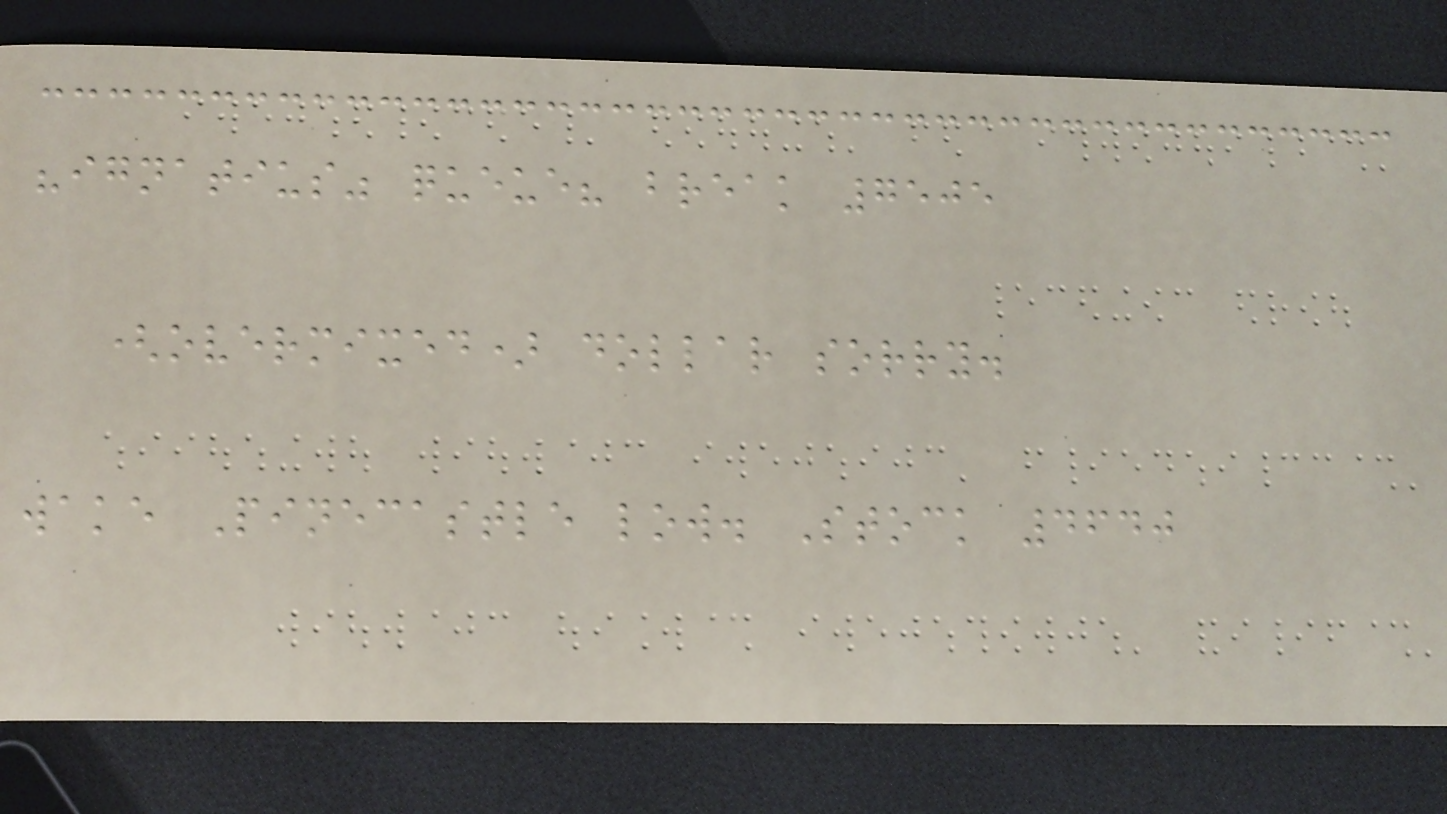"ignatius" queue? break 7505
(overmixed) dollar sorry.
wake Pinecastle low. Stock 4640
